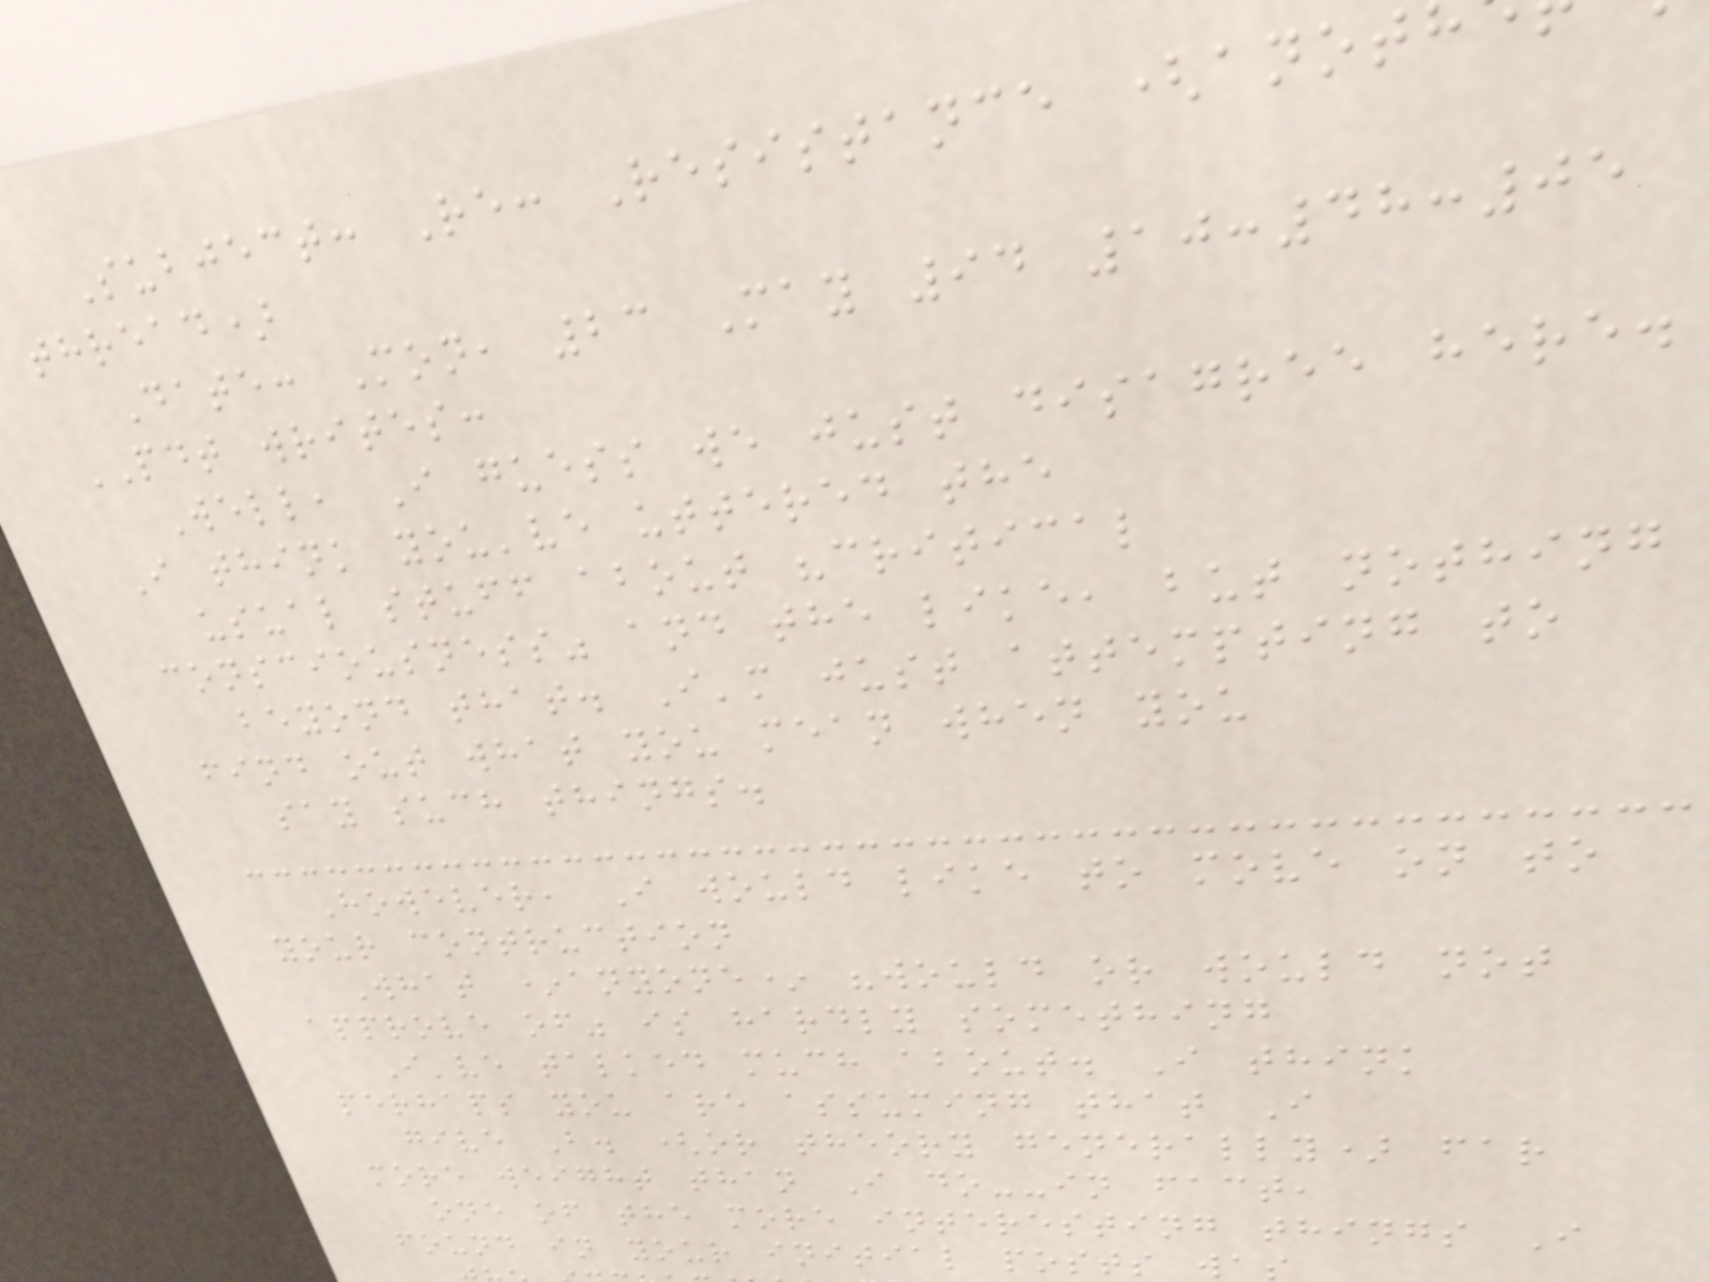Subject: Re: Resistance (anot
thread)
Date: Mon, 23 May 94 10:48:05
PDT writes:
Well, I guess we just disagree here.
I think you've uttered the
usual stuff about "critical
consciousness" and the like, but nothing
beyond that. I'm just attempting to
find out what you mean when you
say such things.
However, I would like to move on to
your contruction
What *anyone* "would or would not
approve of" is hardly something
I've talked much about. I think
perhaps you are assuming that I
give B. (or theory generally) far
more weight than I do--in fact,
one of the more interesting things I
found in your initial posts wa
